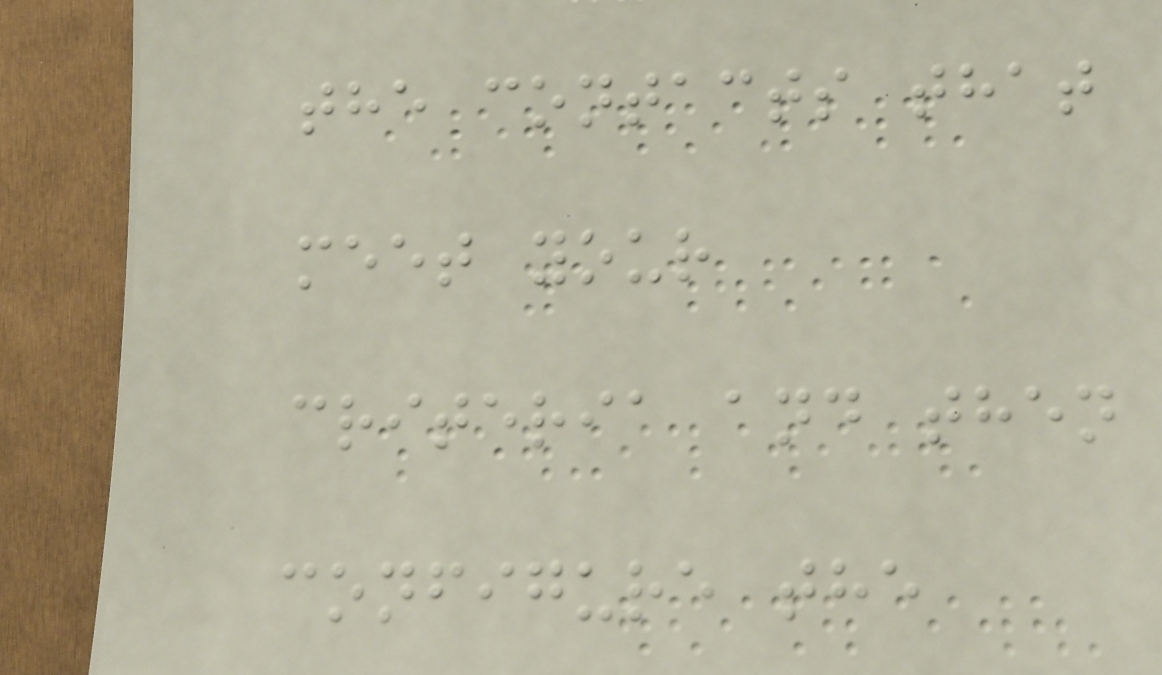the contacts that
meet your
criteria and then
configure the
